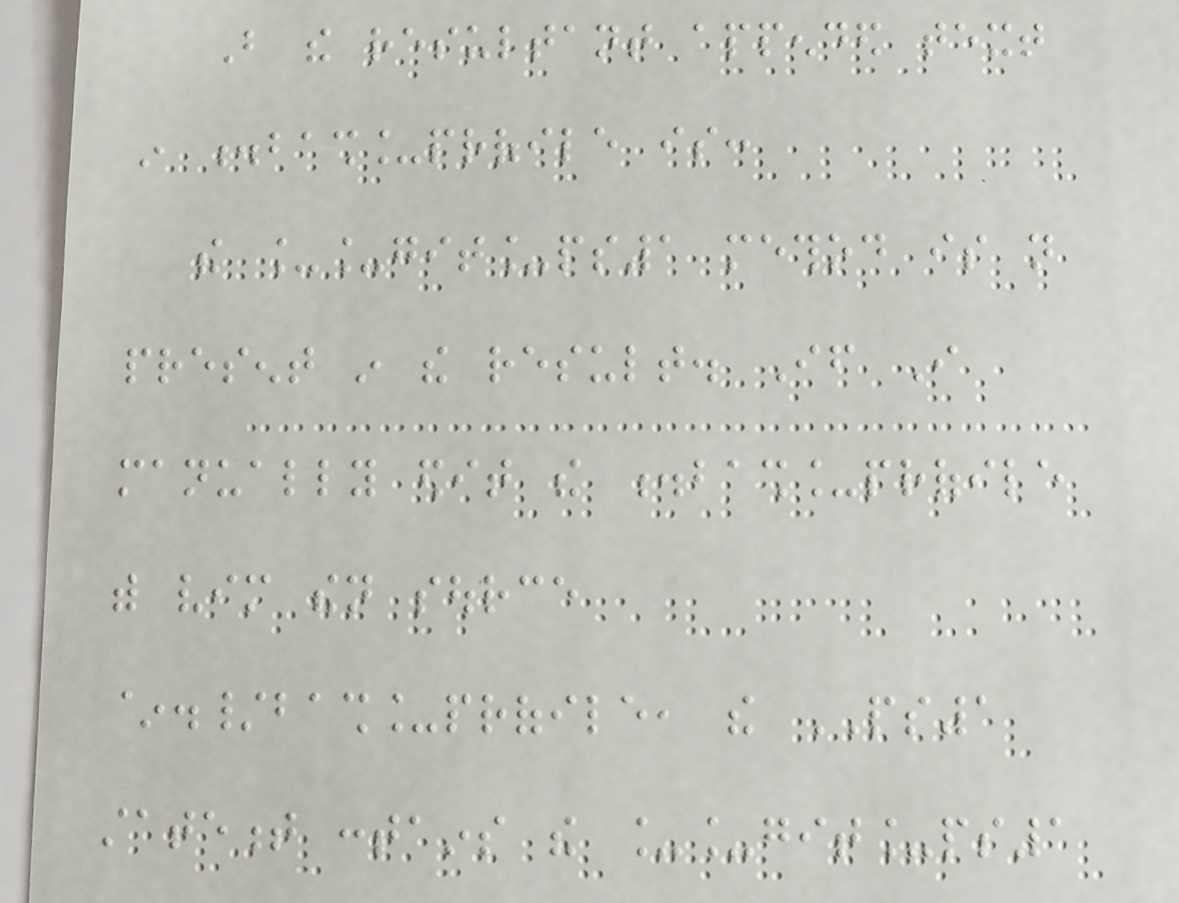But the resultant appended text
in .bash_profile is:
the __git_ps1 method is not
present in the result. If I
manually edit the .bash_profile
with vim then source
~./bash_profile, the PS1
statement contains the __git_ps1
